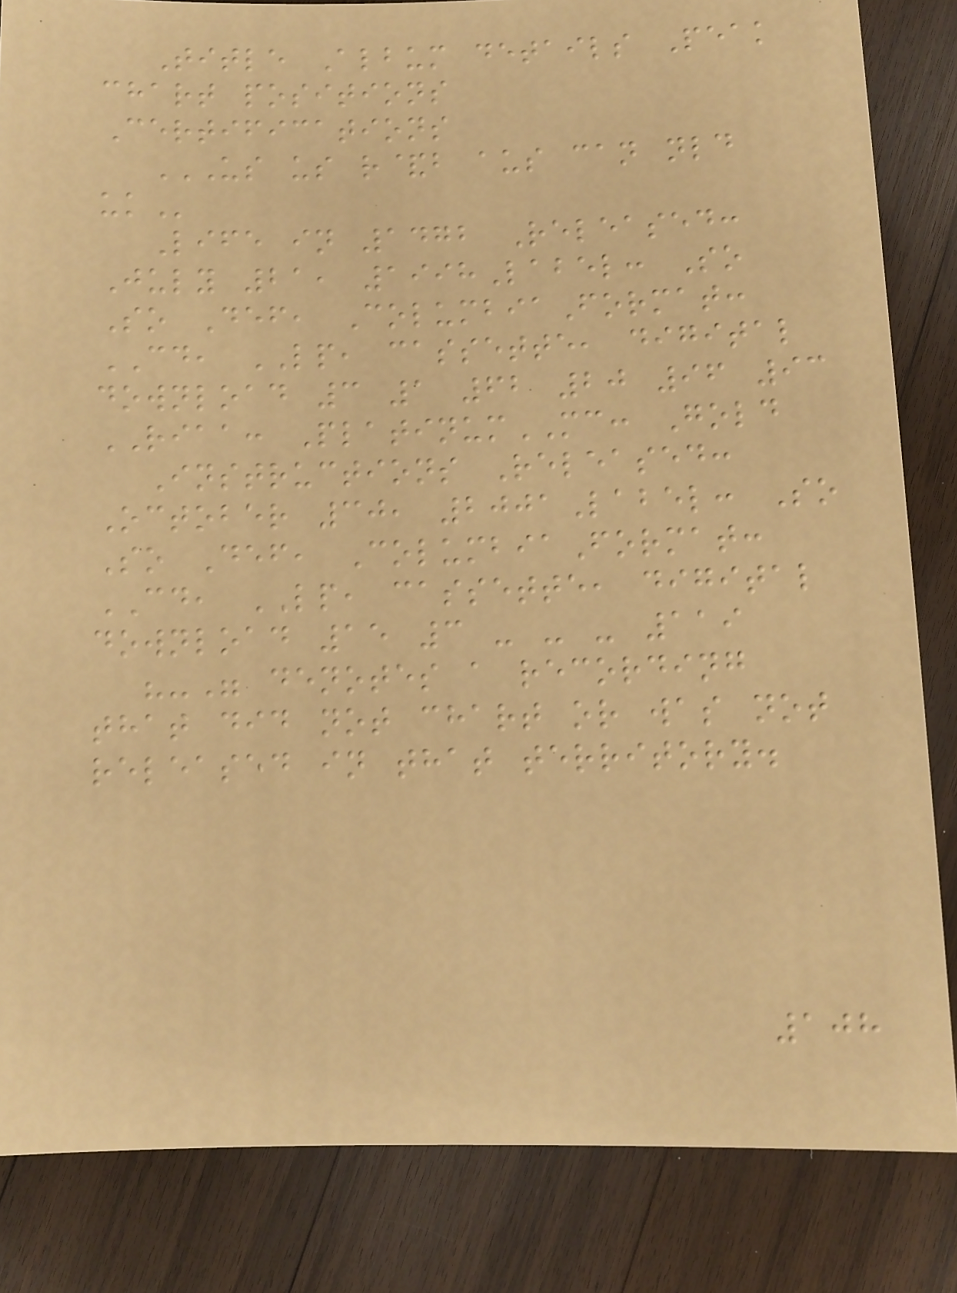Title Album details Peak
chart positions
Certifications
US US R&B AUS CAN NLD
UK
Life in 1472 Released:
July 21, 1998Label: So
So Def, ColumbiaFormat:
CD, LP, cassette, digital
download 3 1 62 20 96 93
RIAA: PlatinumMC: Gold
Instructions Released:
October 30, 2001Label: So
So Def, ColumbiaFormat:
CD, LP, cassette, digital
download 15 3 - - - 119
"-" denotes a recording
that did not chart or was not
released in that territory.
108
